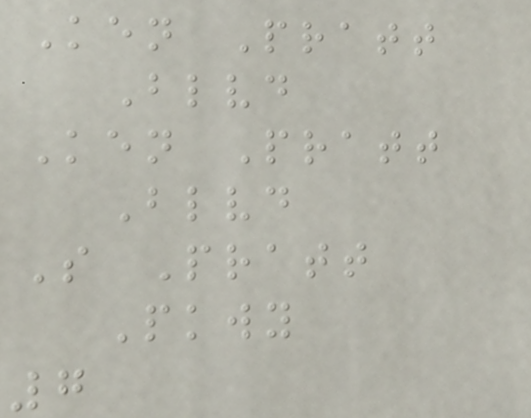Ken Pratt
Blvd
Ken Pratt
Blvd
S Pratt
Pkwy
7
